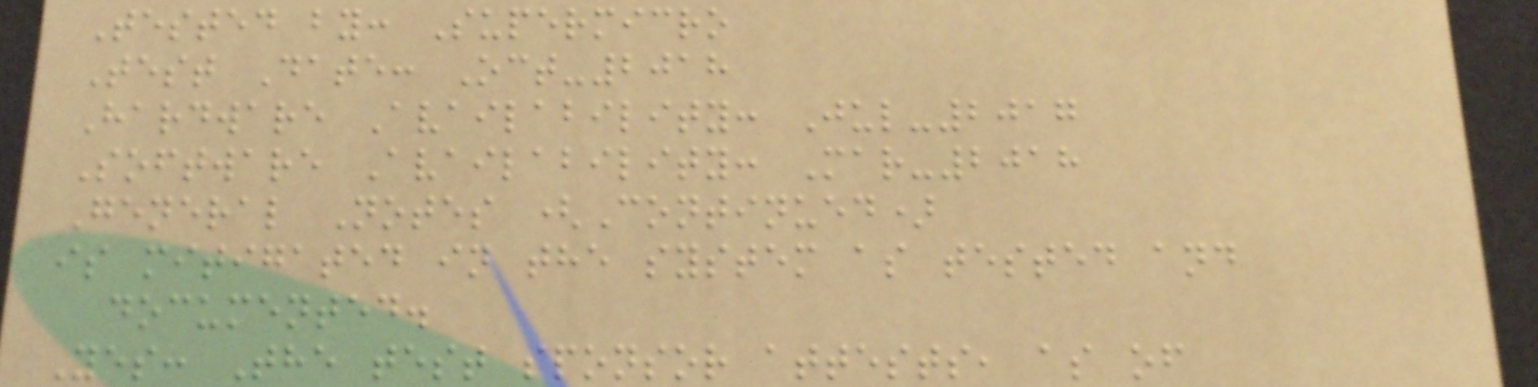Tested by: Supermicro
Test Date: Oct-2018
Hardware Availability: Jul-2017
Software Availability: Mar-2018
General Notes (Continued)
is mitigated in the system as tested and
documented.
Yes: The test sponsor attests, as of
